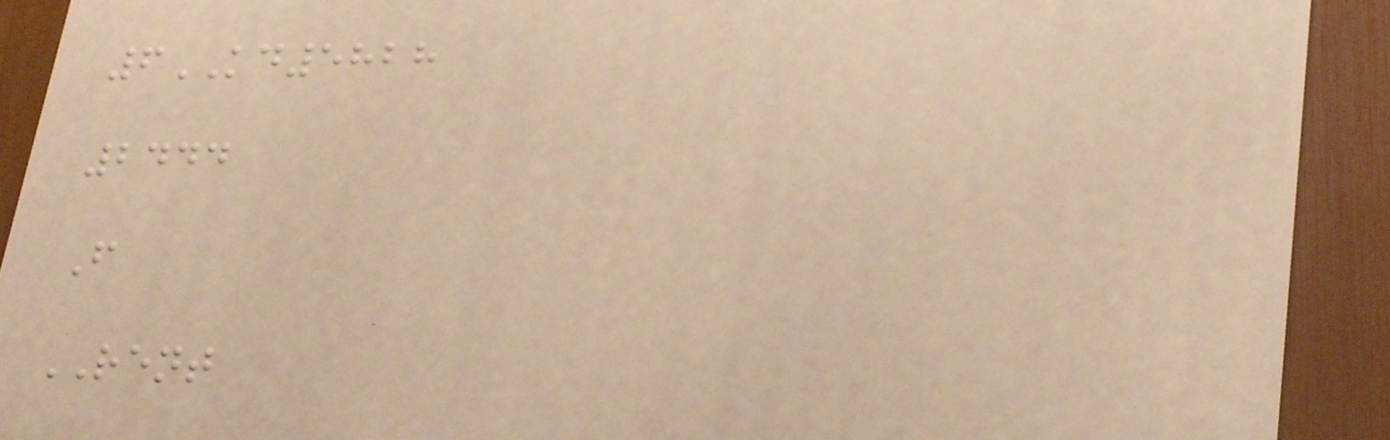6KD5828
2444
F
RENT
